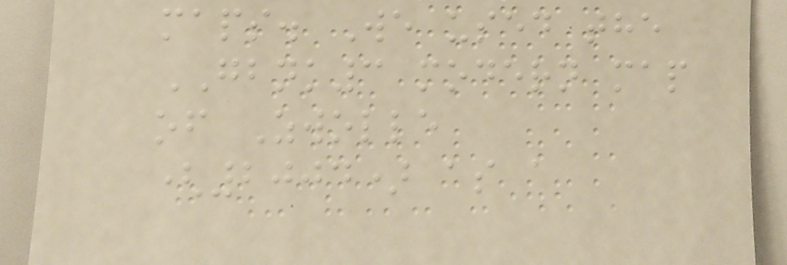maps. We used the
GBNK3 modern map
of Zwolle
(2004) as a
